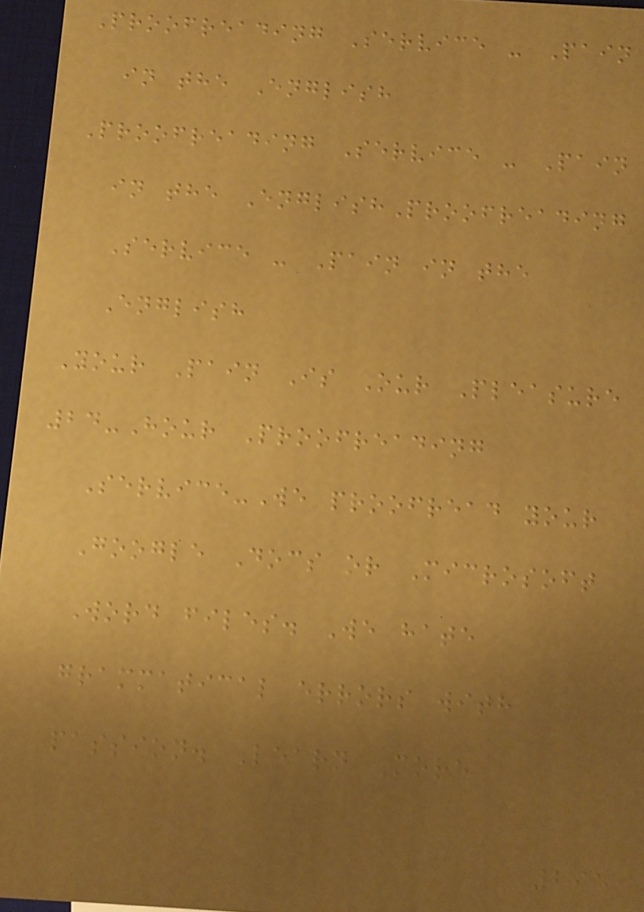Proofreading Service - Pain
in the English
Proofreading Service - Pain
in the EnglishProofreading
Service - Pain in the
English
Your Pain Is Our Pleasure
24-Hour Proofreading
Service-We proofread your
Google Docs or Microsoft
Word files. We hate
grammatical errors with
passion. Learn More
295
